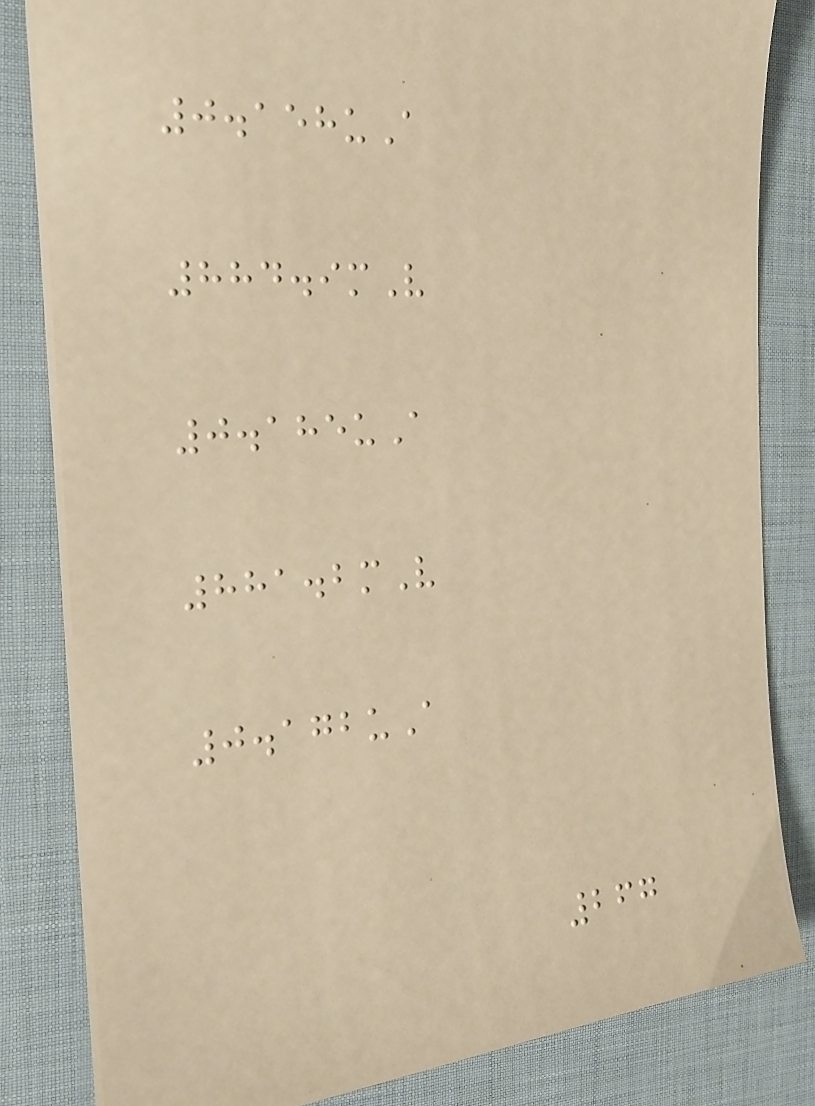0.158uA
884.9mV
0.185uA
881.2mV
0.172uA
267
